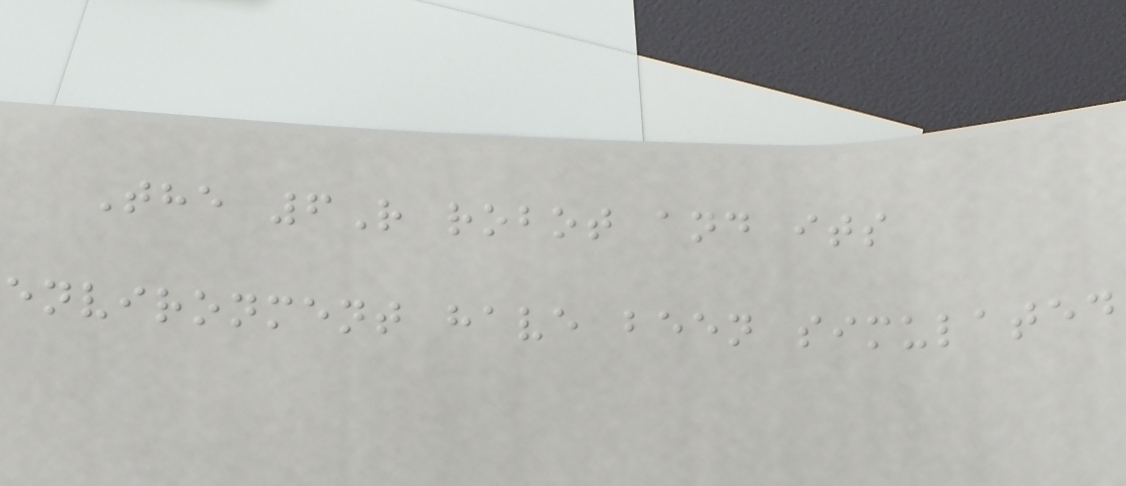The 6R robot and its
environment have been simulated
